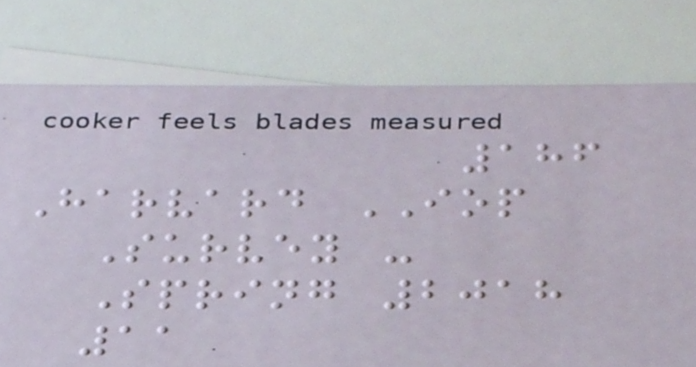186
Harvard IOP
Survey -
Spring 2018
11
